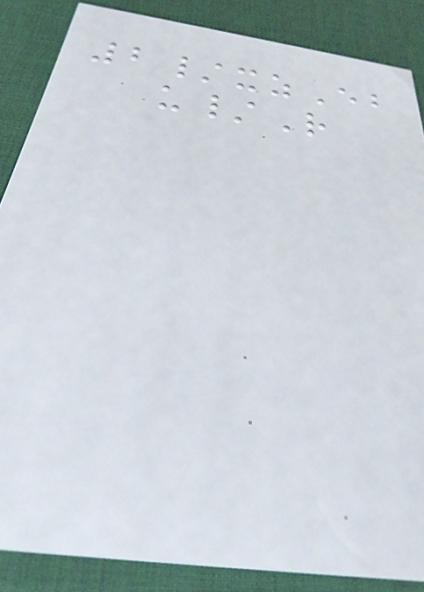2/xzEb
u/R
